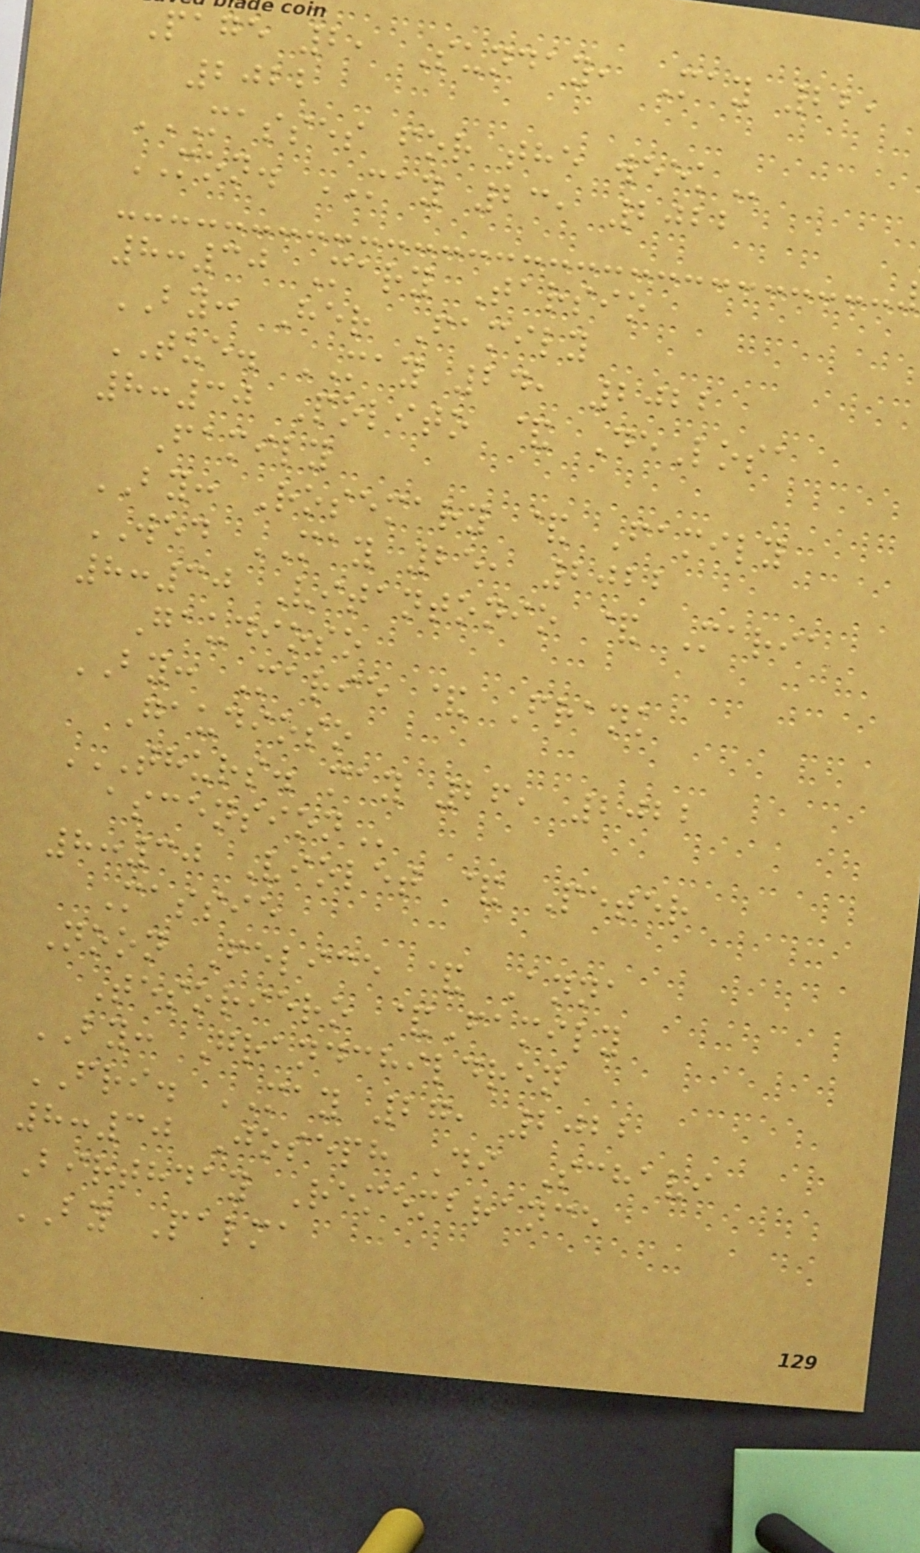Page 2, Sunday, May 22,
2022
MASSES FOR THE WEEK
MON. MAY 23, 2022
8:30 Mary Tarsio
BY: Her Family
TUE. MAY 24, 2022
8:30 Polito & DeLosa
Family
BY: Rosemary & Family
WED MAY 25, 2022
8:30 Vitantonio & Maria
Gaudioso
BY: Marie & Frank
Gaudioso
THURS. MAY 26, 2022
ASCENSION
8:30 Violet & Peter
Massie
Noon Felice & Anna
Tesoriero &Family
BY: Grandchildren
FRI. MAY 27, 2022
8:30 Joseph Di Schavi
Birthday Remembrance
BY Palma
